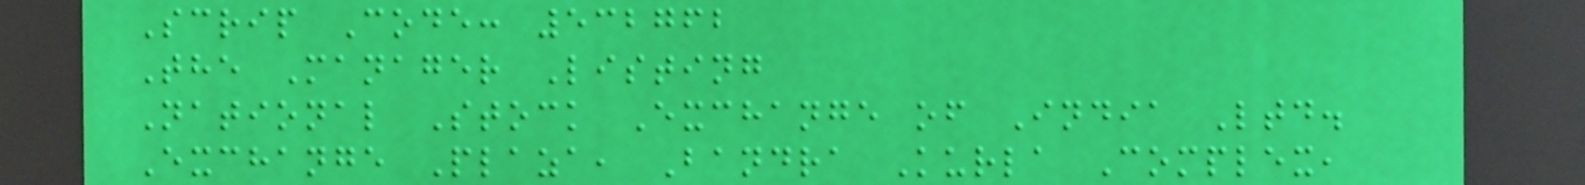Scrip Code: 532762
The Manager Listing
National Stock Exchange of India Ltd.
Exchange Plaza, Bandra Kurla Complex,
